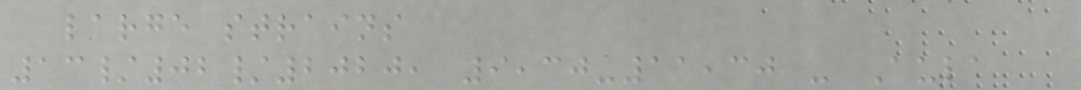large strains
13/02/2020, 9,30-11,30 - Aula
